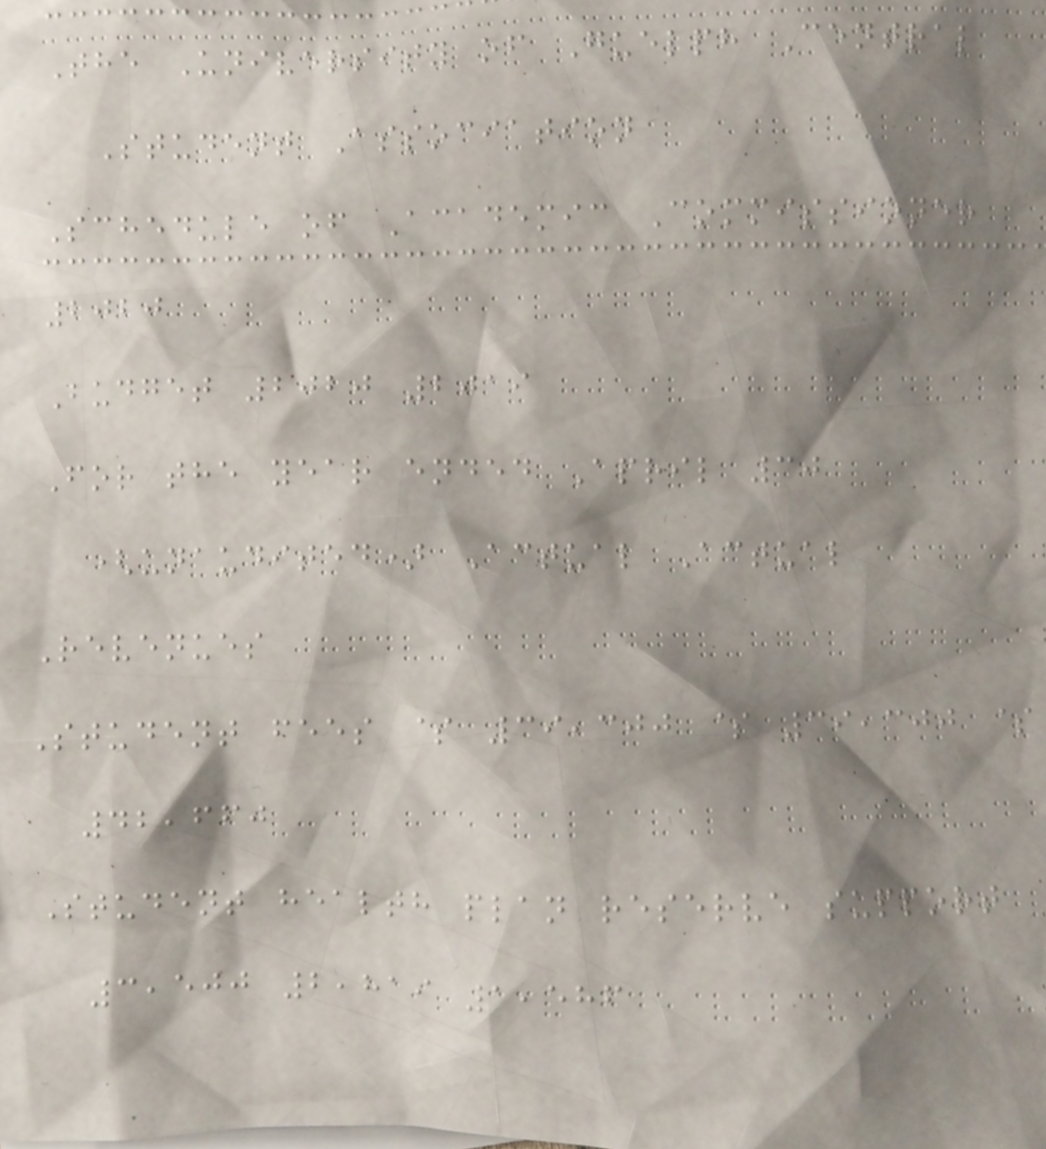The University of Guelph Central
Student Association
Schedule of Academic Commissioner
2020
Budget 2020 2019
For the year ended April 30
(unaudited) Actual Actual
Revenues
Student fees $ 39,300 $ 39,300 $
42,660
Student health plan reserve support
3,500 2,819 1,586
